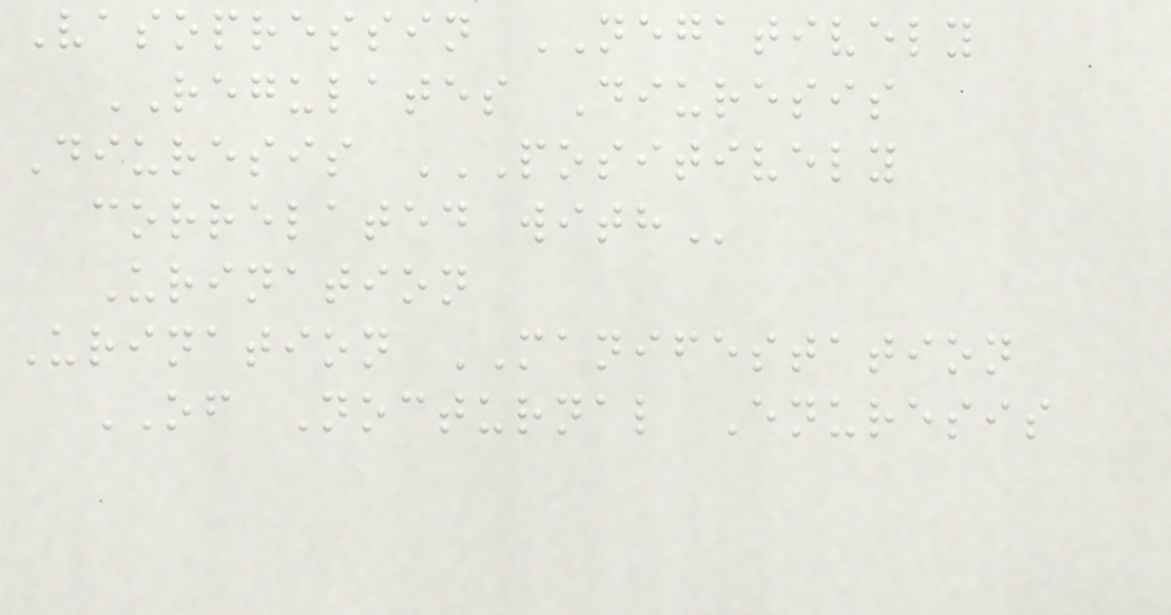Vasopressin NEGATIVELY
REGULATES Diuresis
Diuresis POSITIVELY
CORRELATED WITH
Urination
Urination MANIFESTATION
OF Nocturnal Enuresis
